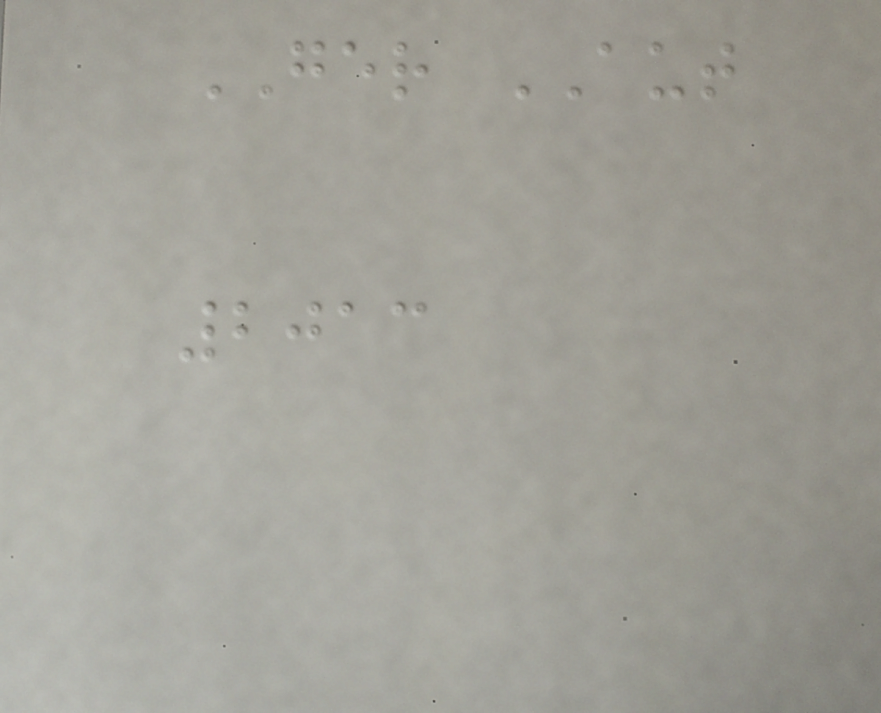GER AUT
2013
